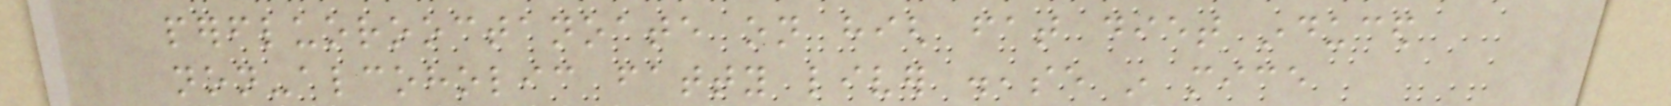perfluorooctanoate on high fat diet induced
non-alcoholic fatty liver disease in mice
